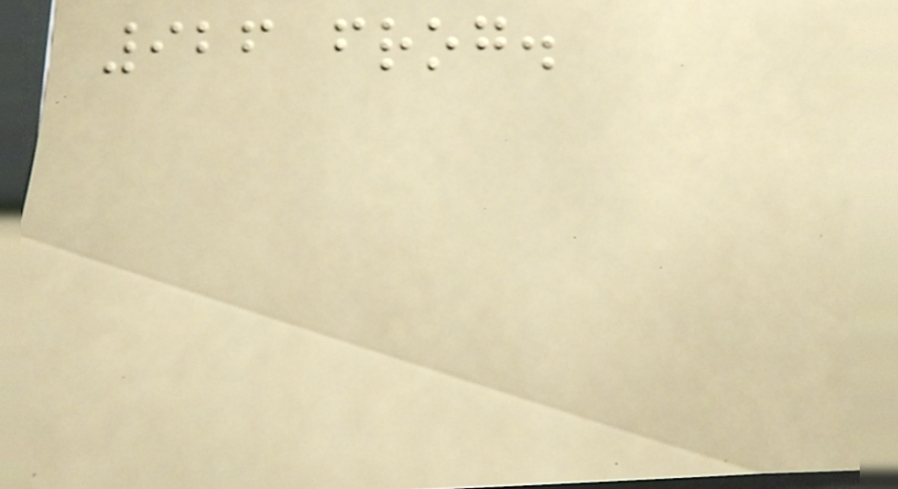926 frog.
